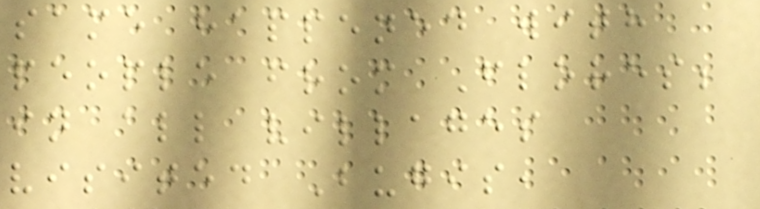same happened with
people from Flores;
in all villages
visited Bugis,
